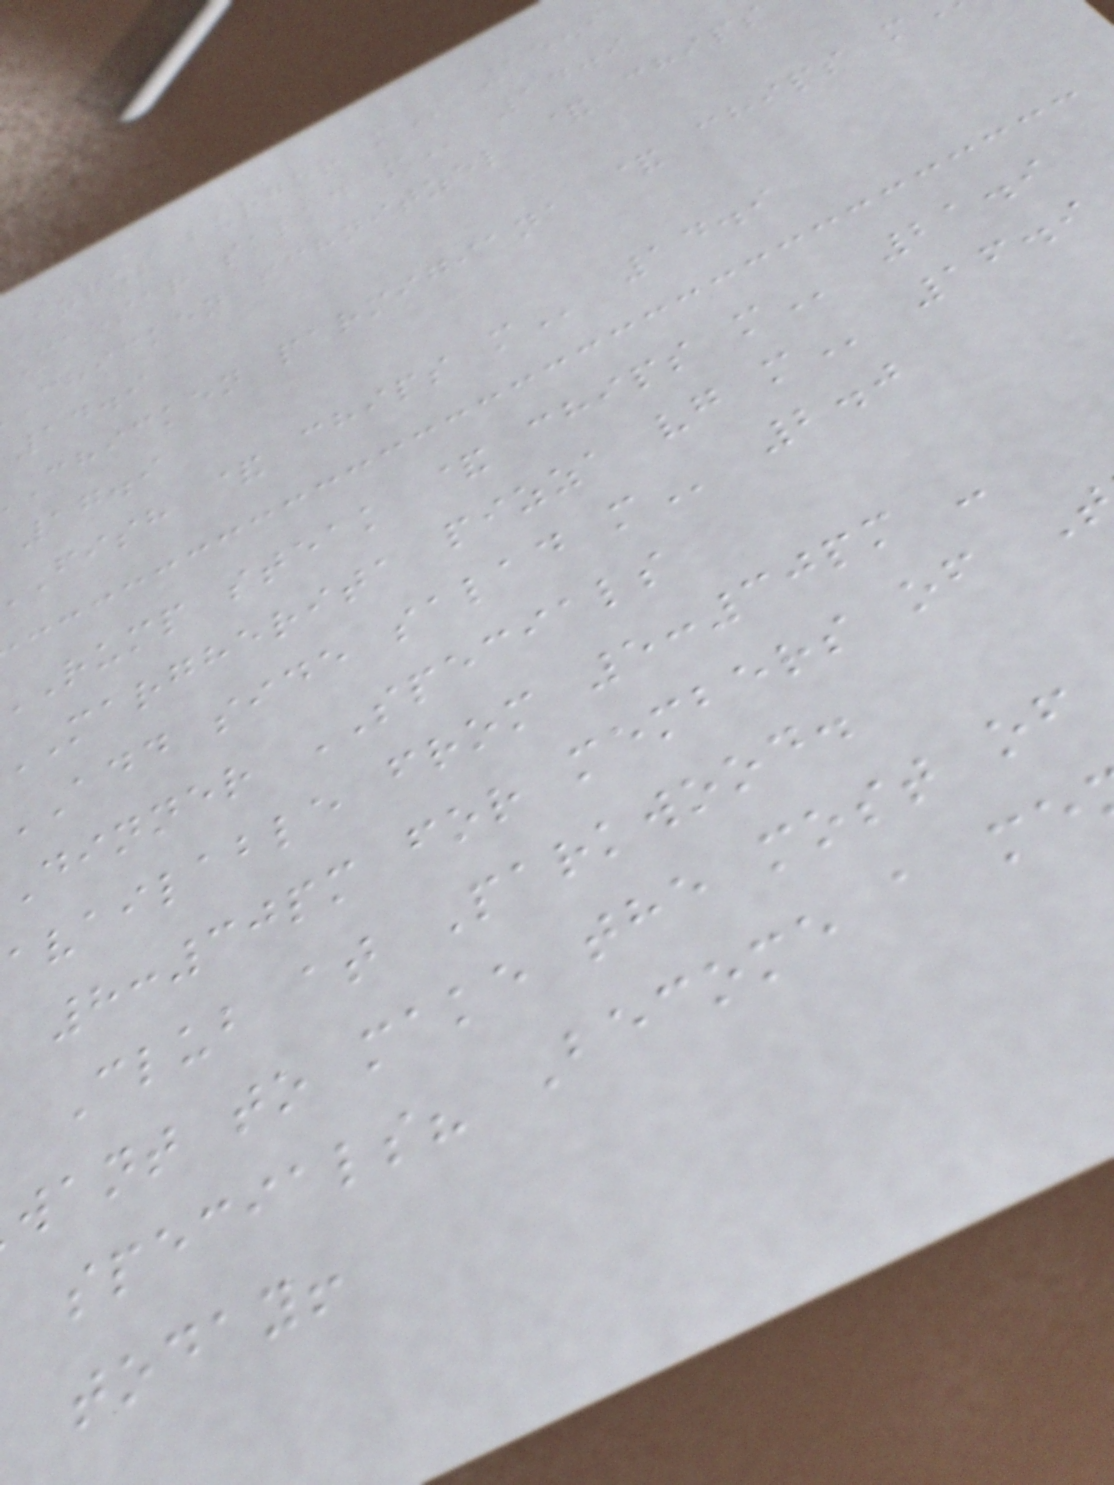angus burger
caesar salad
chicken schnitzel & chips
14.9
chicken parmigiana & chips
17.9
fish & chips
rump steak & chips
margherita pizza vg
ADD side salad
dinner SPECIALS
available from 5:30pm -
8:30pm for members of
Club at Parkwood.
want to make the most of
specials? Become a me
today!
